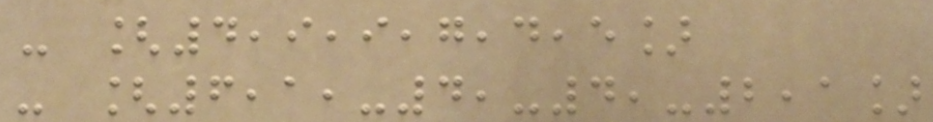- [4,9,9,7,4,5]
- [6,1,-4,-4,-2,1]
